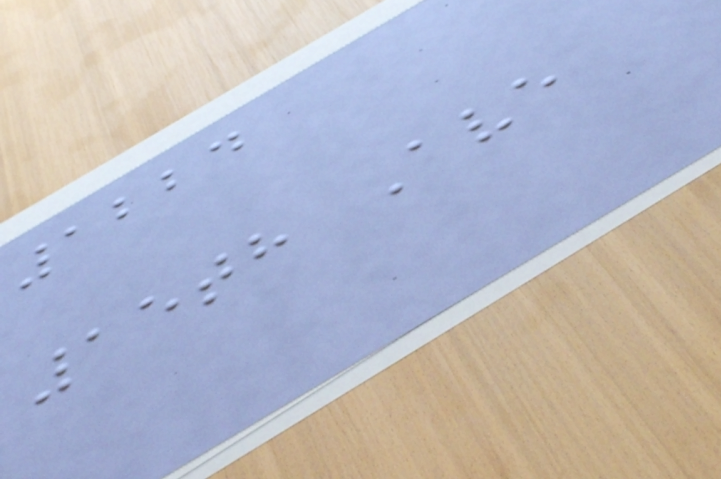1224
15th Ave
